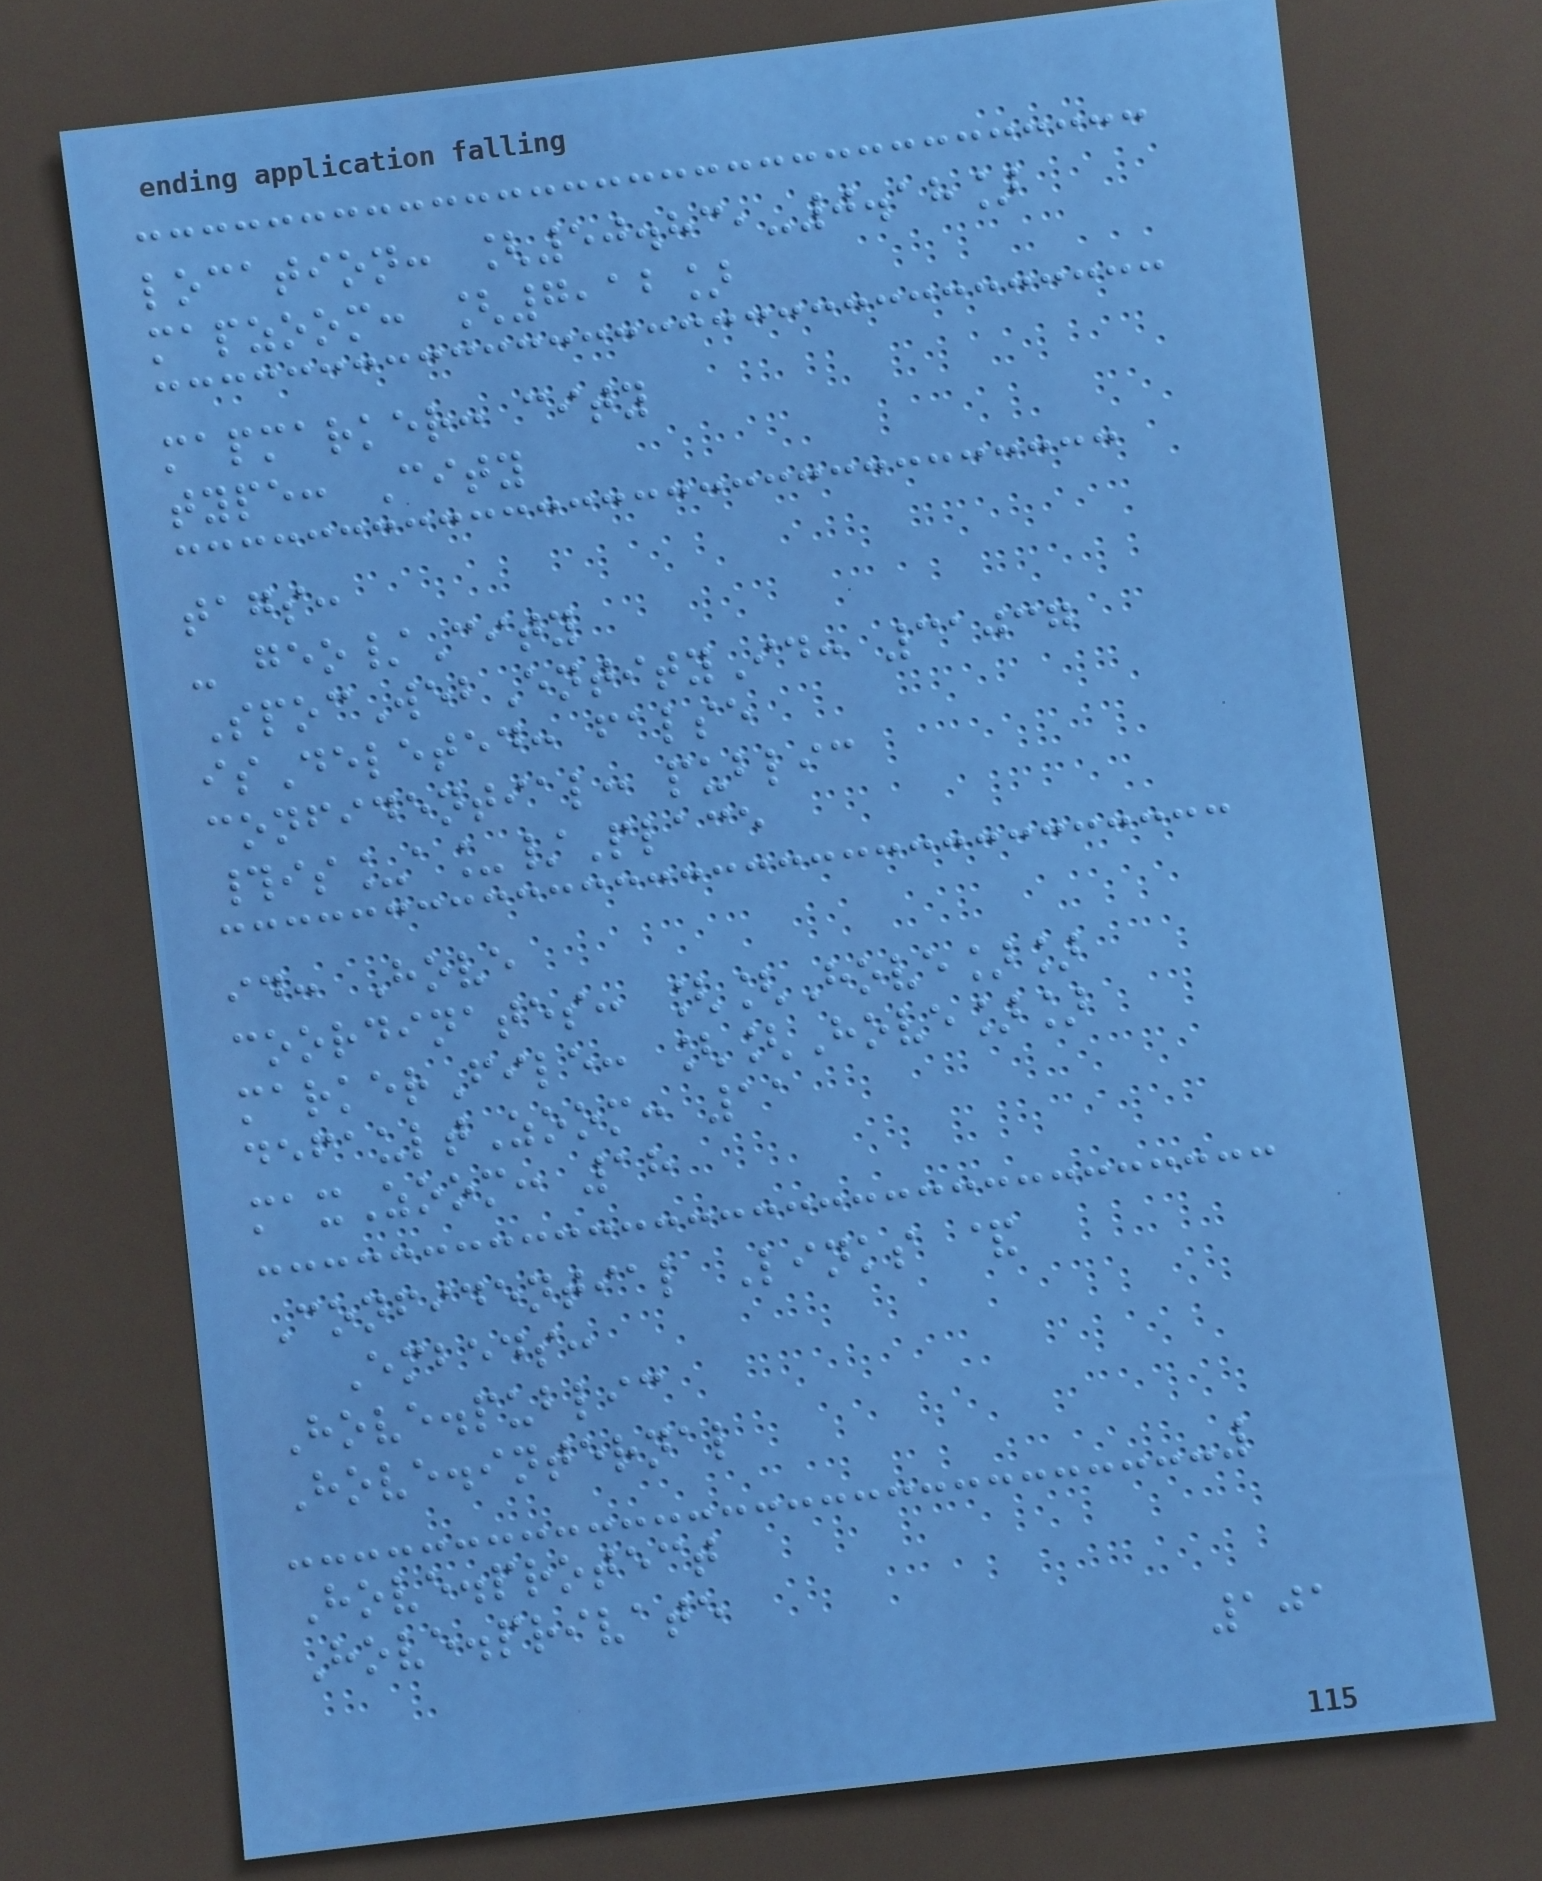location: [50.83,-0.18]
mapzoom: [7,12]
mapmarker: city
type: City
tags:
- geo/City
SpocWebEntityId: 31037
isDeleted: false
confidential: public
#is_a_/Place
id: Hove
coordinates: [[Hove]]
markerFile: [[Hove]]
defaultZoom: 11
maxZoom: 18
Confidential Links &
Embeds:
Hove.public
Hove.internal
Hove.protect
Hove.private
101
